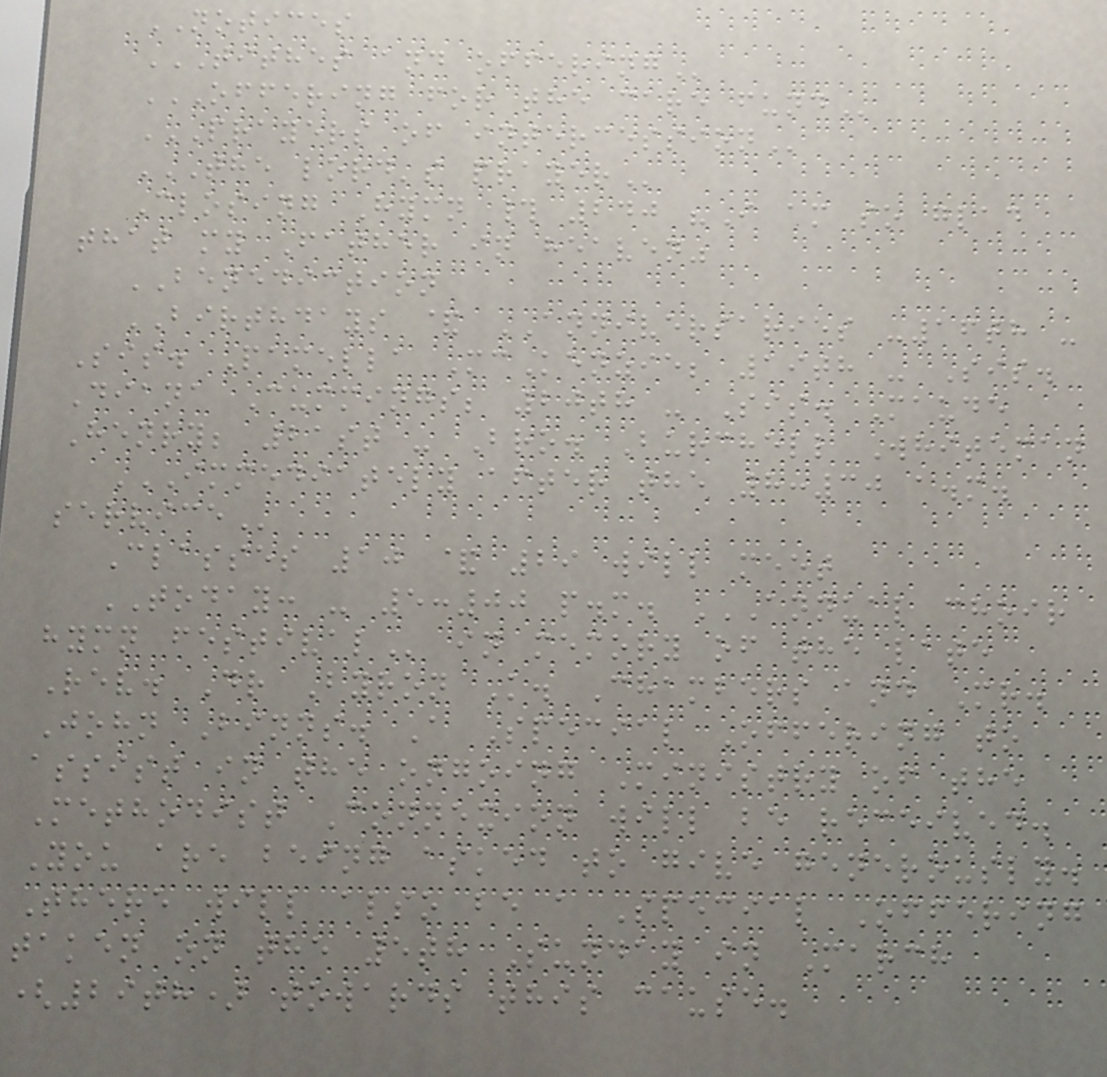NOTICES
TITHES AND OFFERING
OFFERING FOR THE CARE FUND
PRAYERS OF INTERCESSION
THE LORD'S PRAYER
Closing Hymn # 240 "I am so glad
that my Father in heaven"
BENEDICTION
BIRTHDAYS & ANNIVERSARIES -16th -
Sis. Pamella McKenzie; 19th - Sis.
Diana Cummings; 20th - Sis. Maude
Henry; 21st - Bro. Burchell Whiteman
IMMEDIATELY AFTER THE 8:30 A.M.
SERVICE
Classes 10 & 29 will meet
TODAY: - 5:00 p.m. ANNUAL CHOIR
HYMN FESTIVAL in memory of the late
Rev. Dr Byron K. Chambers and Mr.
John Binns. A Special Offering to
assist in the ongoing Ministry of the
Methodist Connexion will be received.
You are being asked to give generously.
There will also be a Special Offering
taken on the 5th Sunday in March
(29th) towards this cause.
